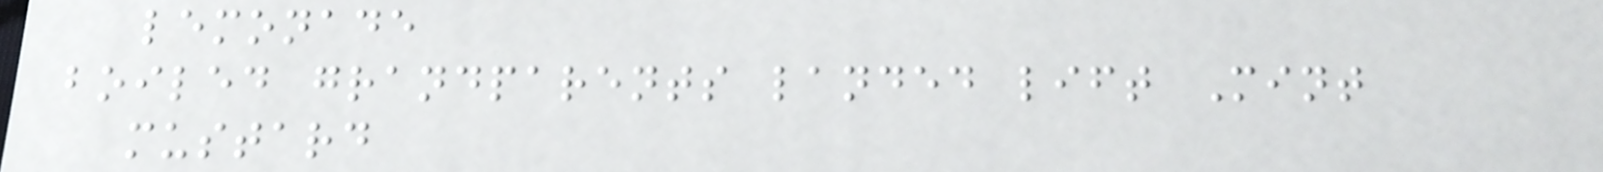lemonade
boiled grandparents landed lift Mint
mustard
